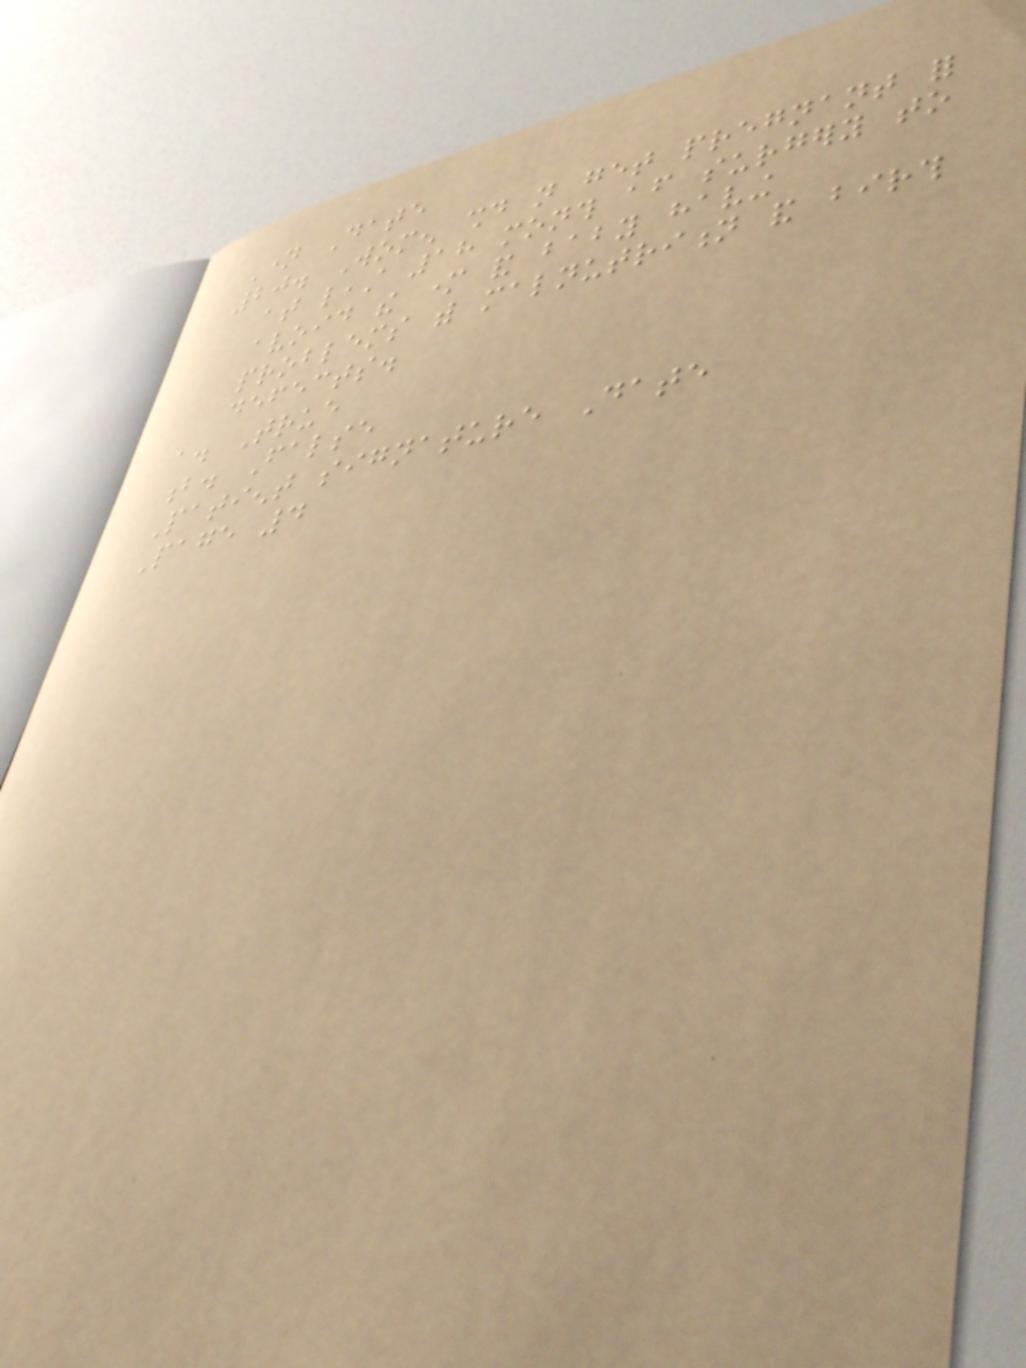Name Date
20. Women should not get pregnant for
at least 18 month after surgery to
avoid the mother and baby having
problems with malnutrition and birth
defects.
a. True
b. False
Patient signature Date
Page 4
